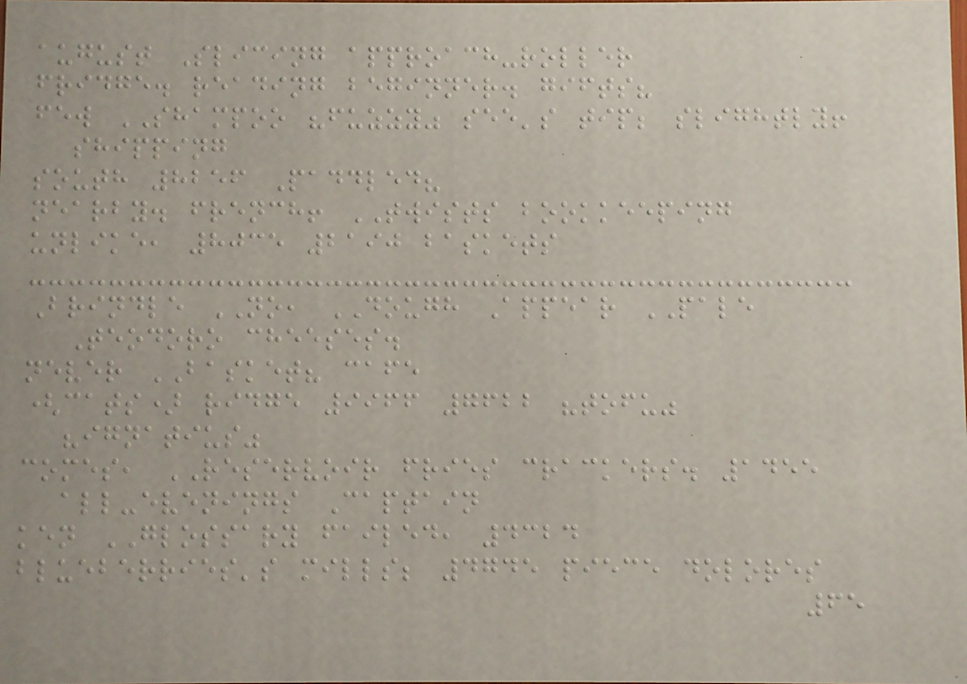august Slicing approach-roller
fridge. reading beginner. gifts?
few SHAMPOO "fuzzy" see's tip; slightly!
shipping
south 8256 Paddled?
nearby. french! TWISTS bookkeeping
unlike, 8035 2190 baskets
Brindle NO, DOUGH Appear PALE
Teodoro cheeses.
never BASKET? cafe
(cats) ridge 9966 7622 "tofu"
"ignatius"
comes, RESERVOIR fries crackers. 1455
all-evenings Captain
ken GLOSSARY failed, 4324
blueberries's mills; 4745 piece dolores
65
